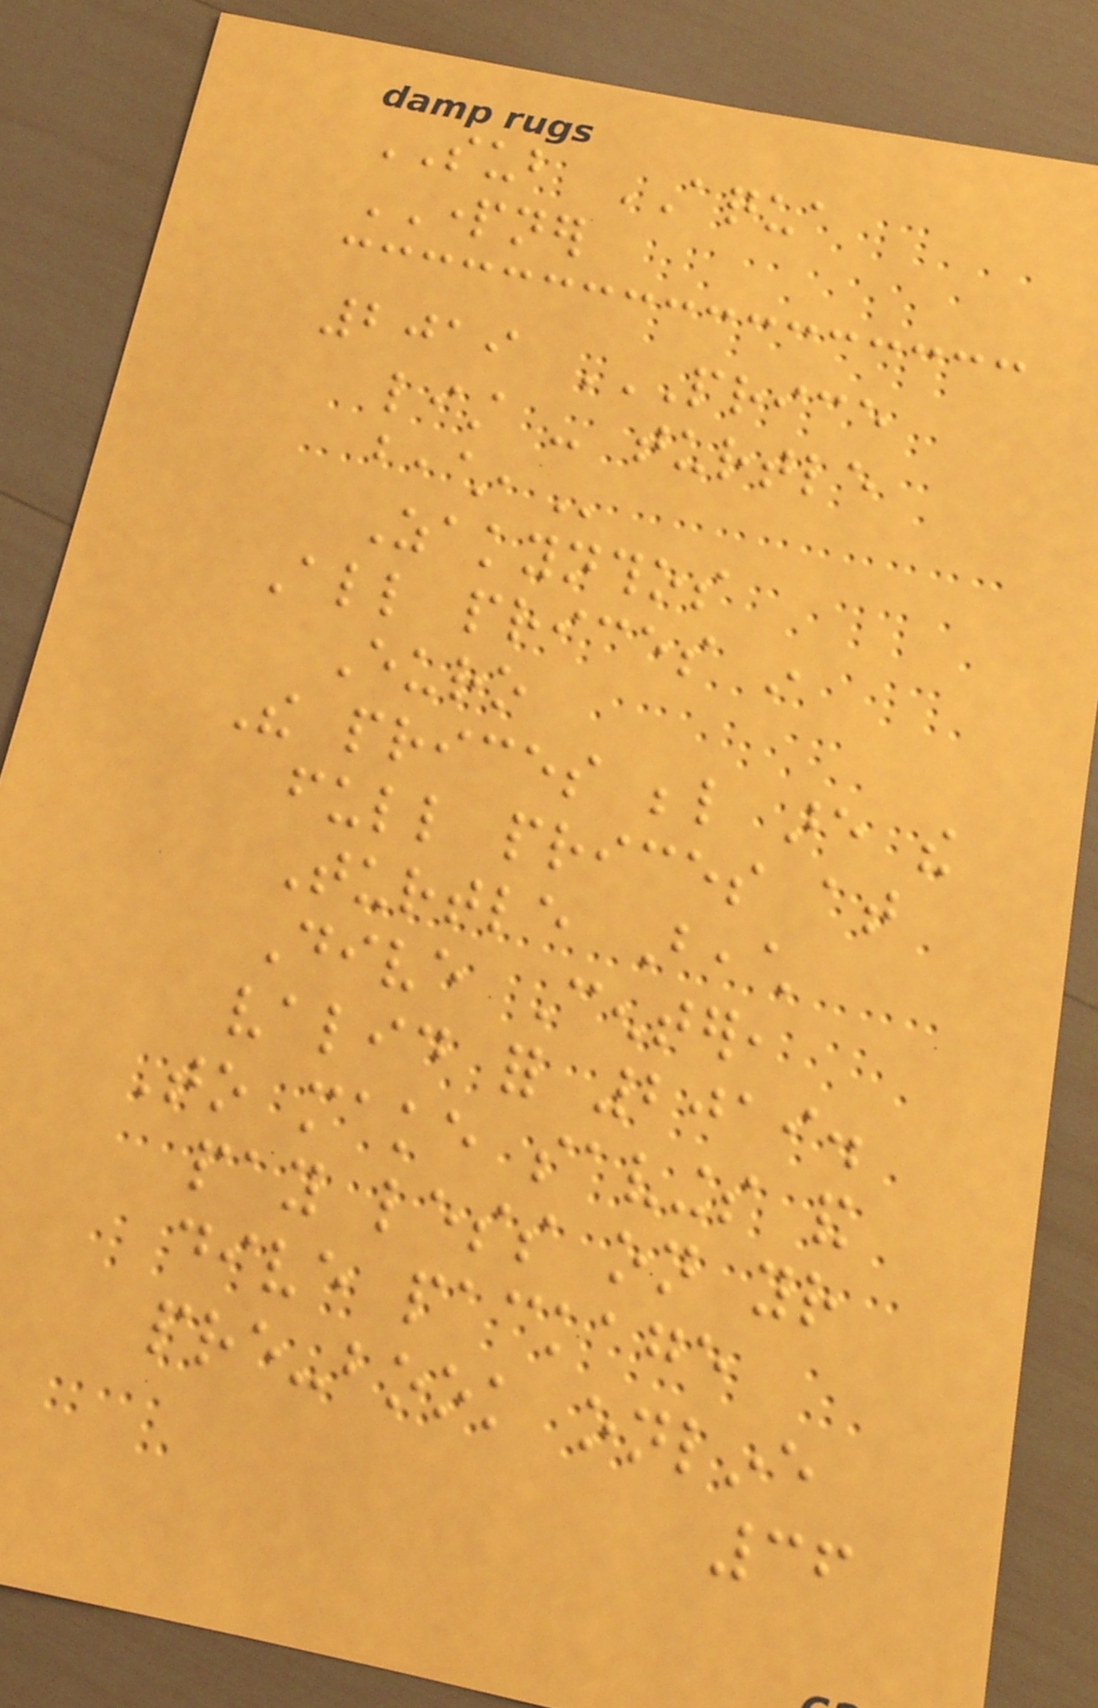SUB AQUA
PARTNER
2019 PRICE
LIST - TURTLE
BEACH,
Zakynthos
All prices in
Euro
The prices below are the
full prices at
Turtle Beach
Dive Center,
valid for 2019.
To make savings and
pay less on your
dive package
pre-book online
36
